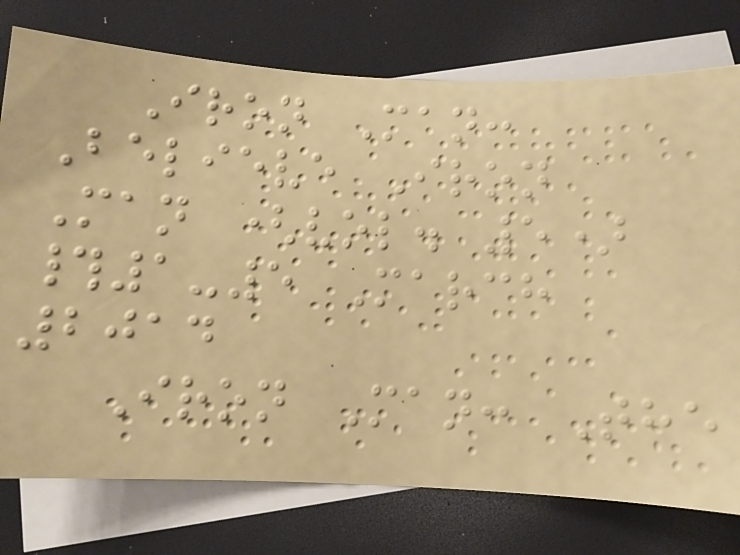Iron Man:
Believe Iron
Man (vol. 5)
#1-5 March
2014
Iron Man: The
